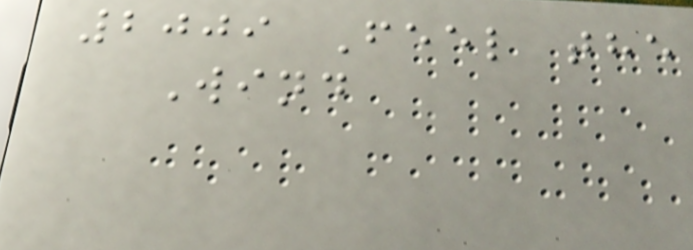2009 Feel the
Wind
